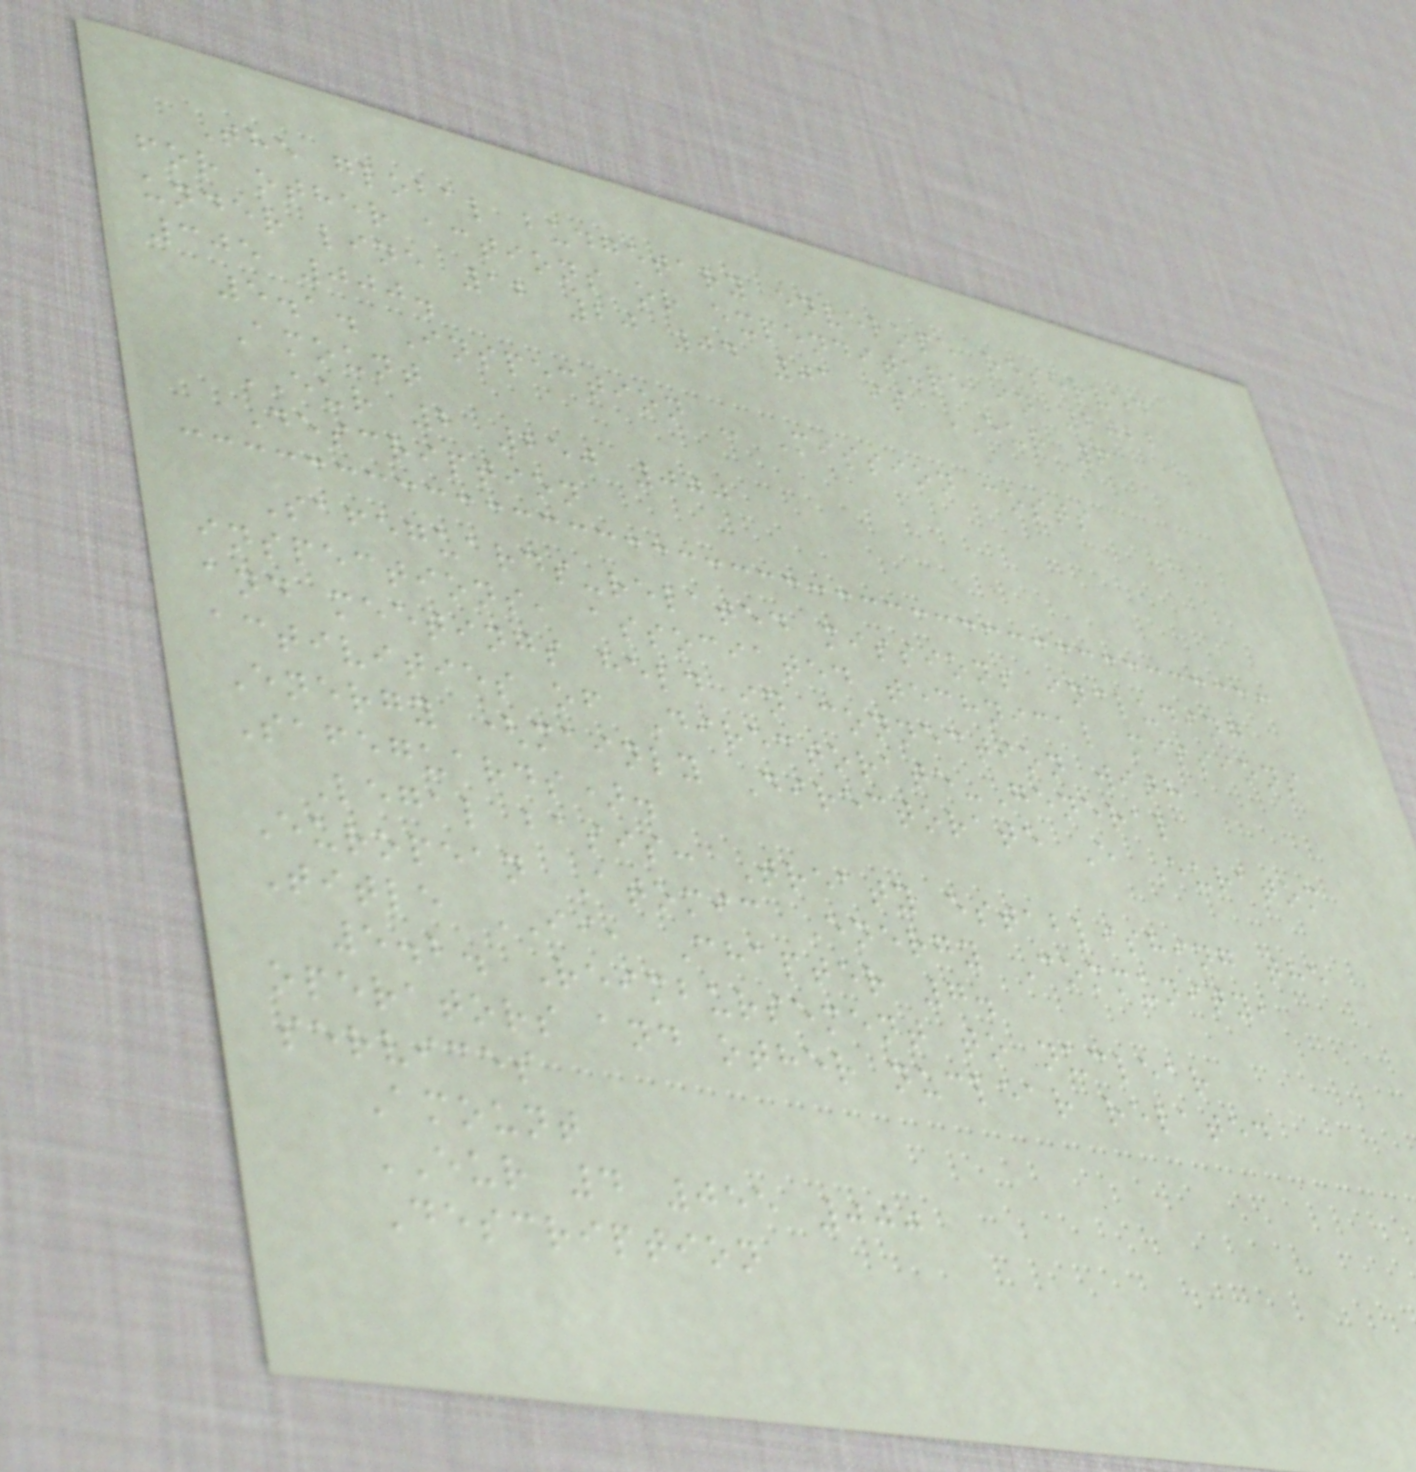The global budgetary envelope reserved
for other actions or expenditure in 2022
under line 12 20 04 01 is EUR 6
305 000.
5.1. Inspection - Mission costs
Amount
EUR 2 250 000
Description
Safeguards-related missions including
inspections, associated technical missions
and meetings held in connection with
activities of Directorate-General
Energy (mainly Directorate E Euratom
Safeguards).
Legal basis: Treaty establishing the
European Atomic Energy Community,
Title II, Chapter 7.
5.2. Reimbursement to nuclear
operators and other nuclear related
services
Amount
EUR 4 055 000
Description
